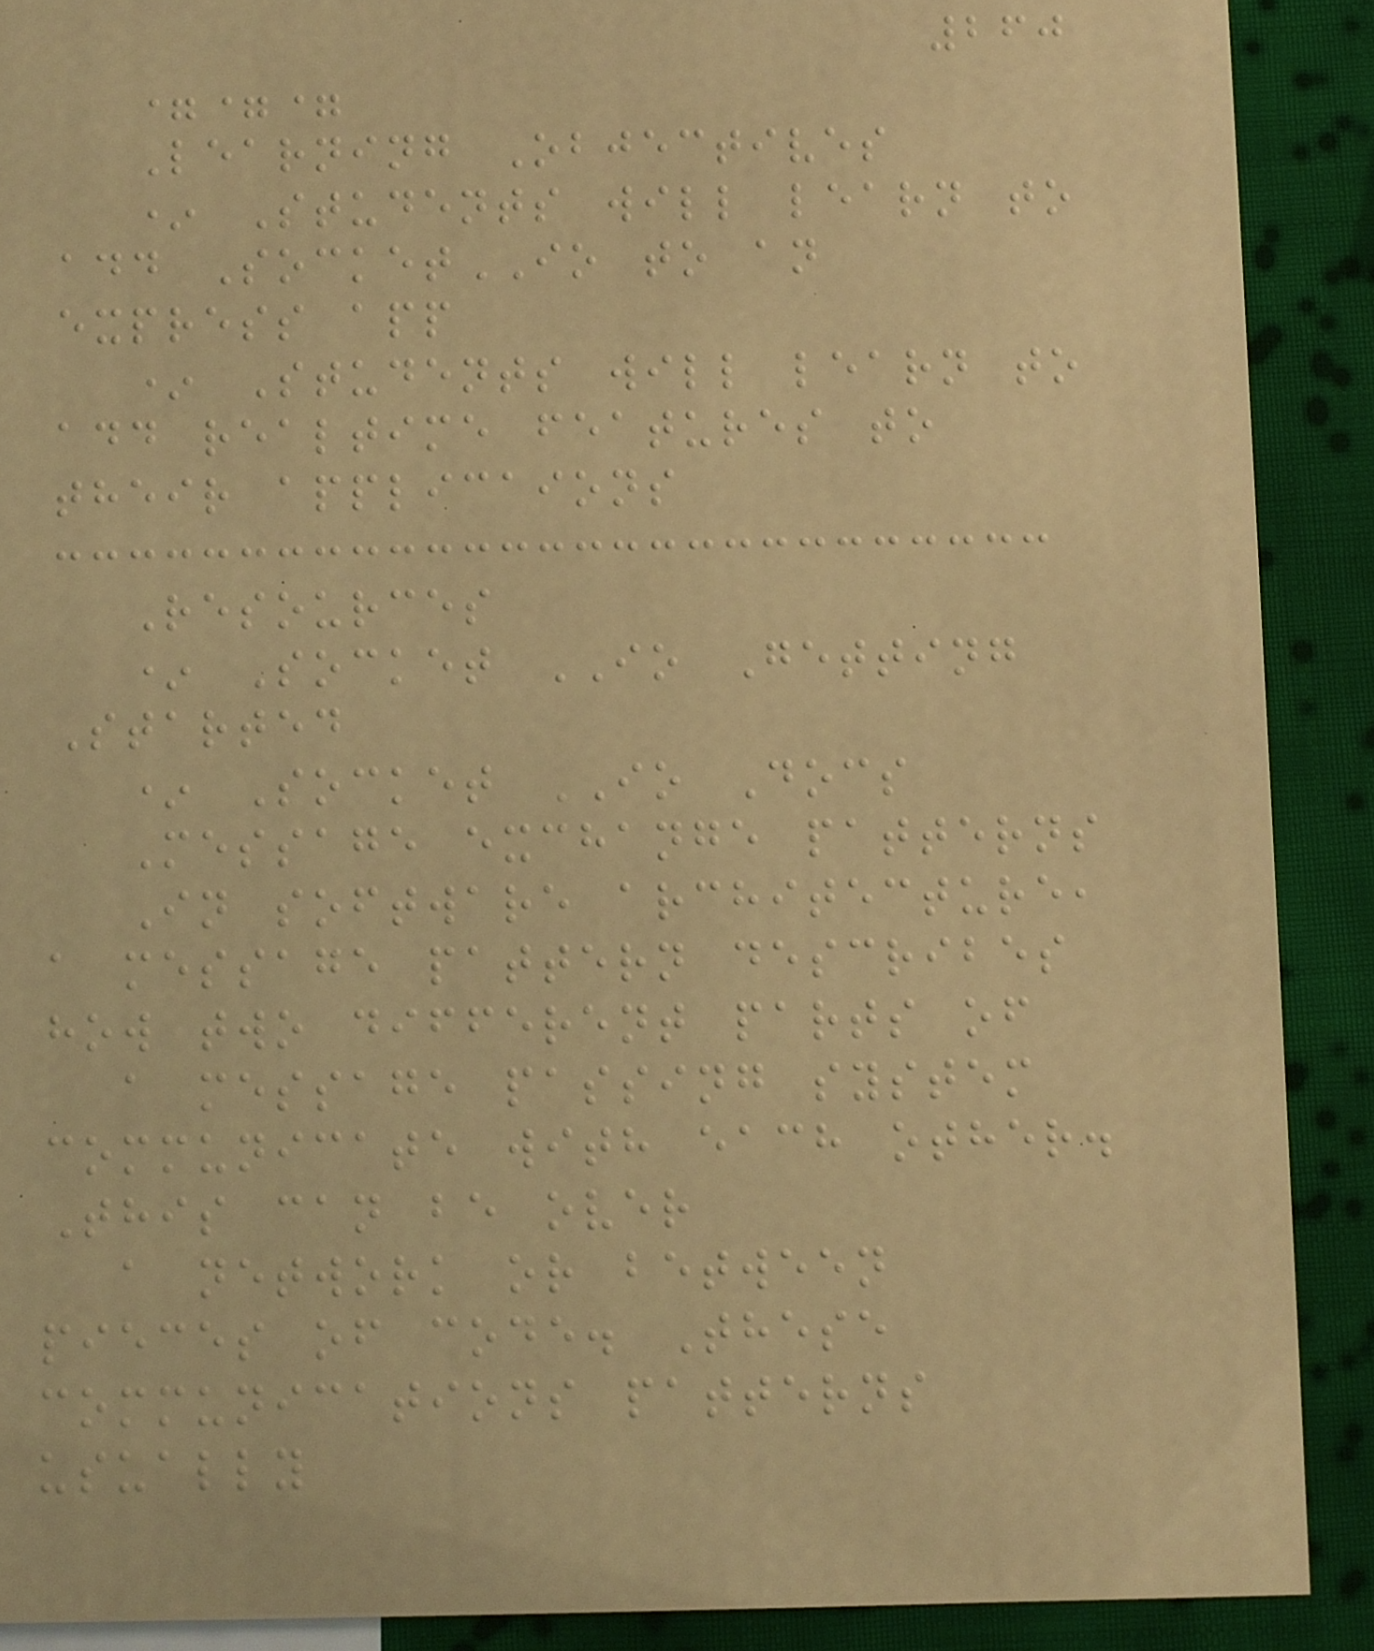260
===
Learning Objectives
* Students will learn to
add SocketIO to an
express app
* Students will learn to
add realtime features to
their applicaions
Resources
* Socket IO Getting
Started
* Socket IO Docs
Message exchange patterns
In software architecture,
a message pattern describes
how two different parts of
a message passing system
communicate with each other.
This can be over
a network or between
pieces of code. These
communications patterns
usually
